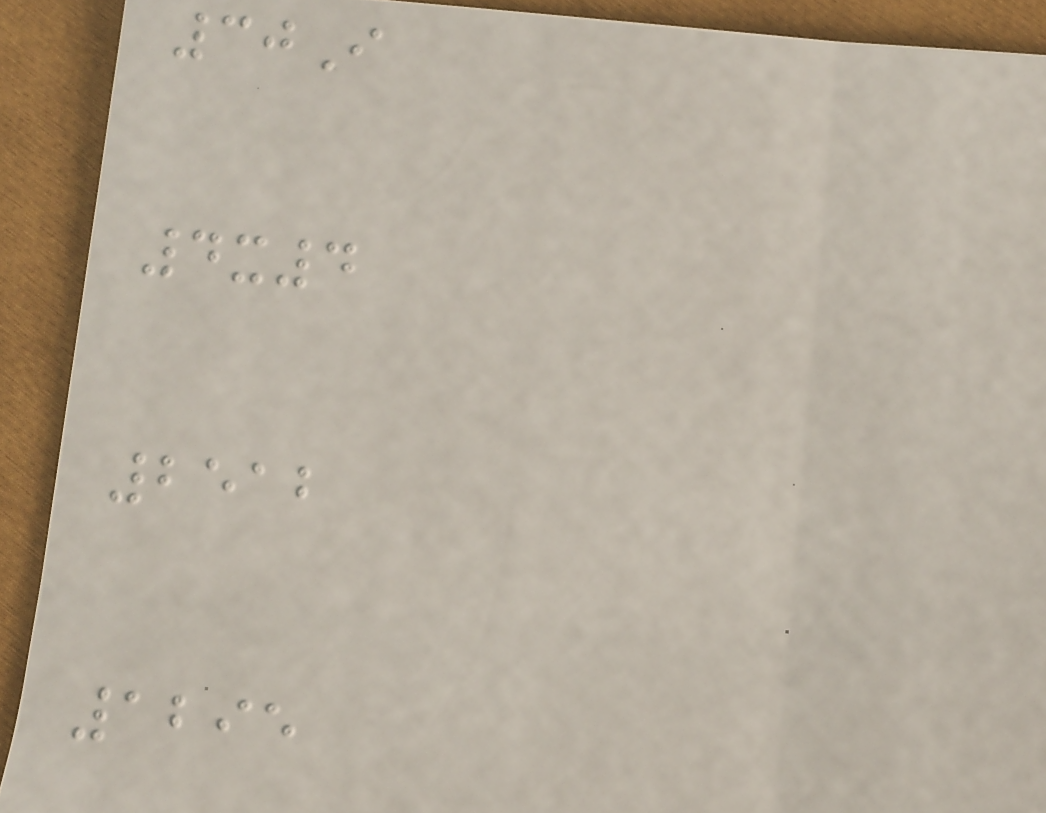30I
4x4
2512
1295
